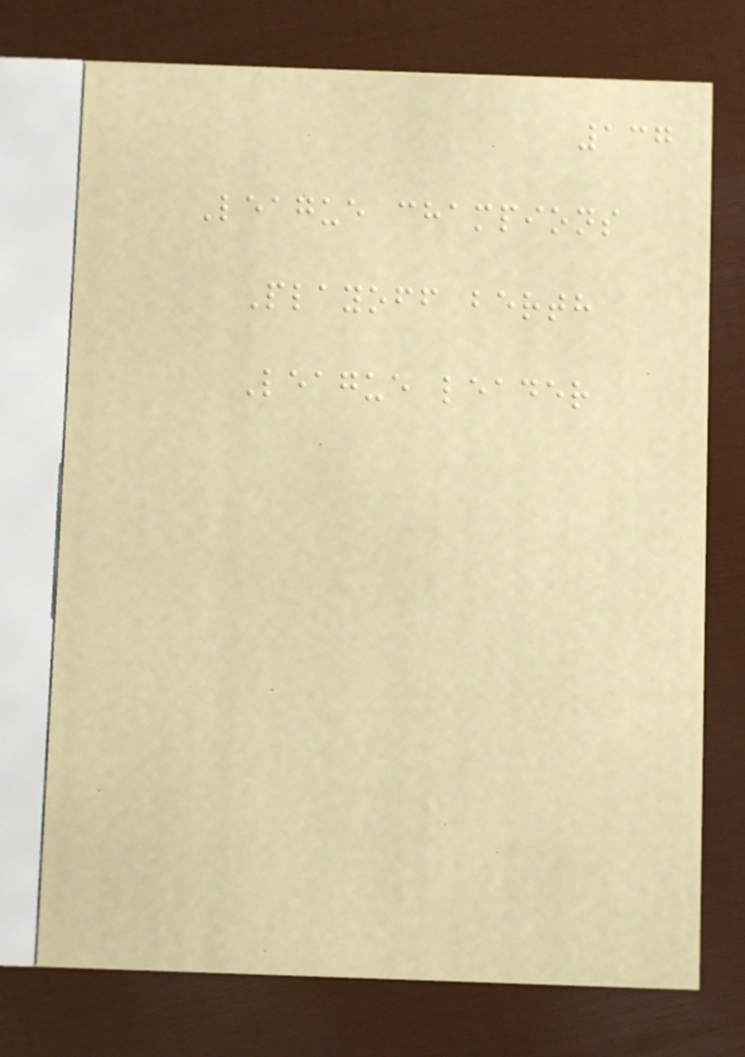137
League champions
Playoff berth
League leader
